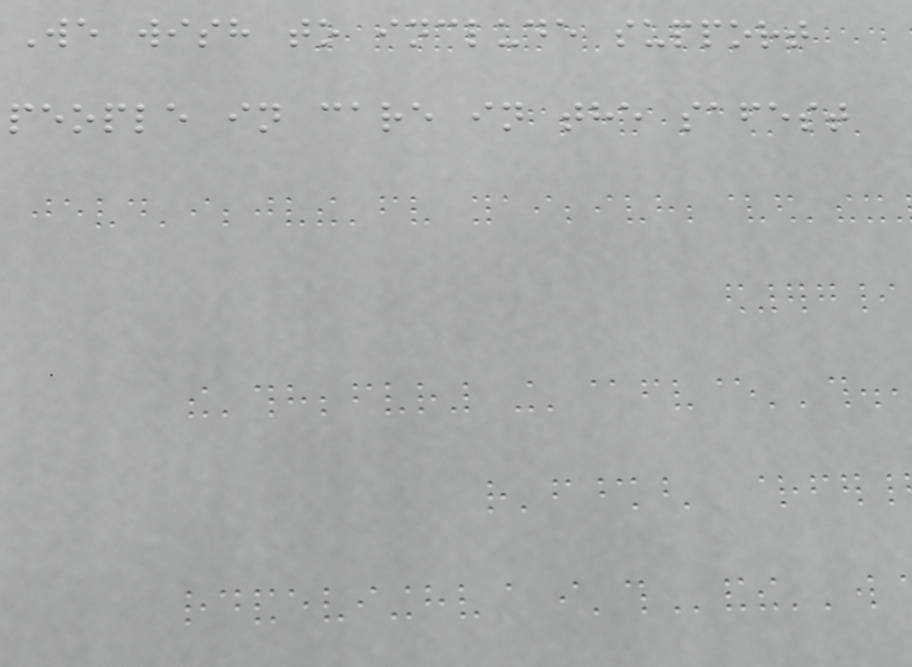We wish to include support
people in care in the safest
